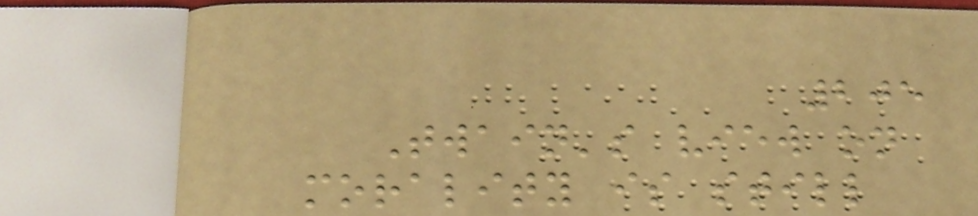205
Twain's view on
morality is still
